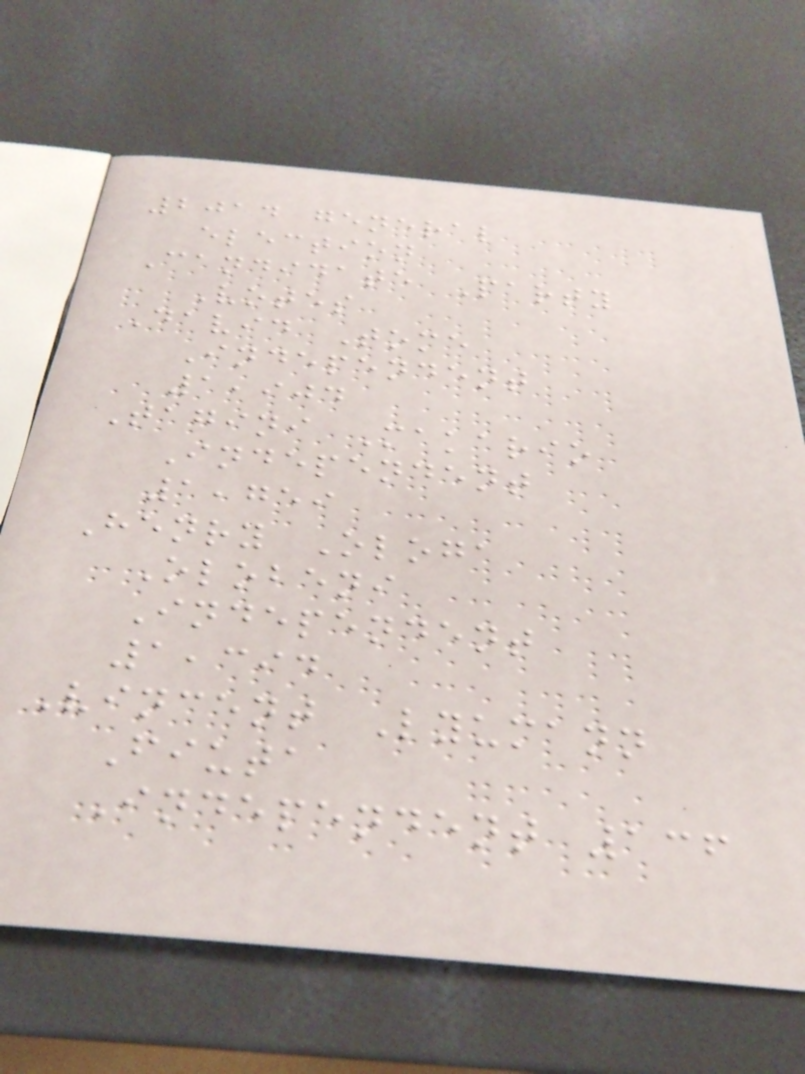2014 general
election
Candidate Party
Votes
David Tome
Independent
1,904
Tagini Makario
Independent
1,759
Henry Ologa
Olobeni
Independent
1,394
Vincent Lyumann
Fiuta
Independent 136
